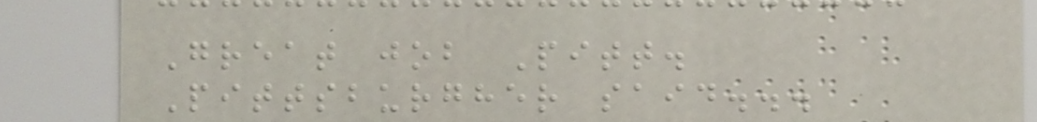Great job Pitt.
Pittsburgher said...
